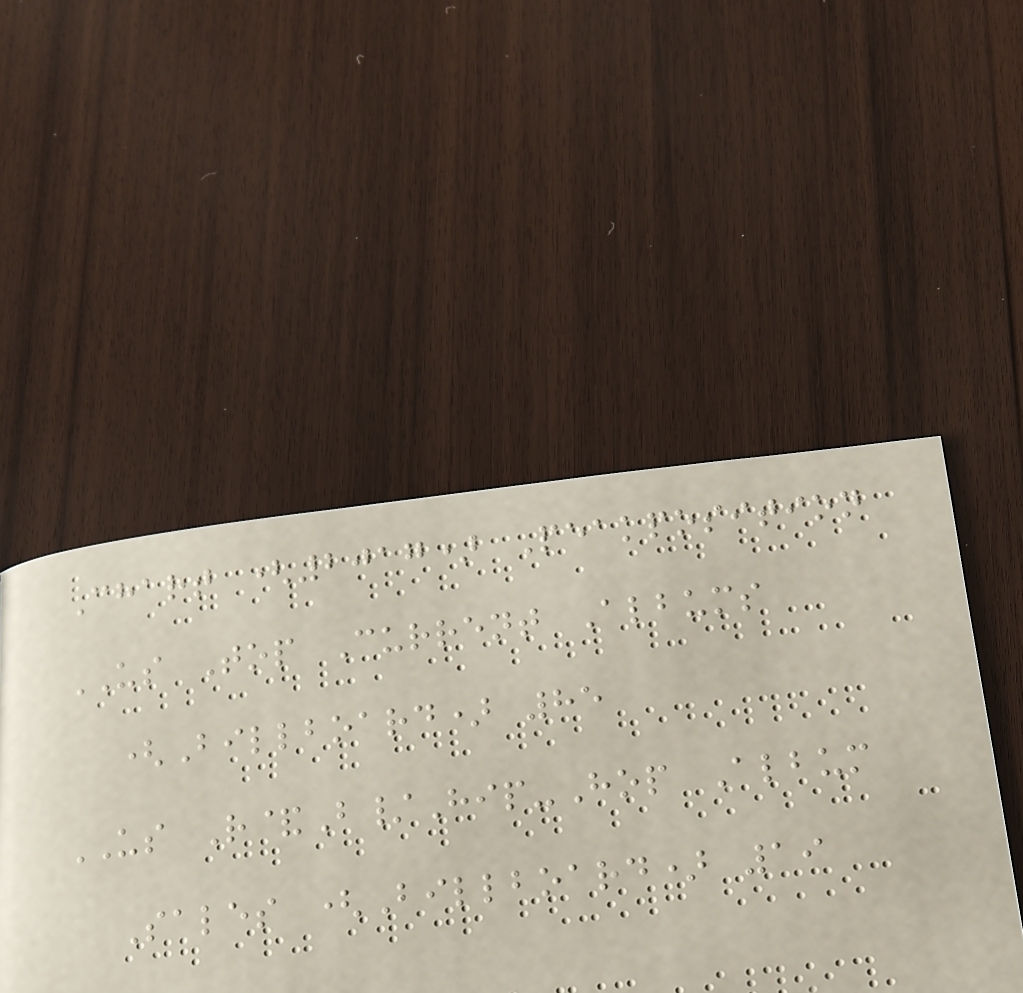Chart (2017) Peakposition
US Top Current Albums
(Billboard) 85
US R&B/Hip-Hop Album
Sales (Billboard) 19
